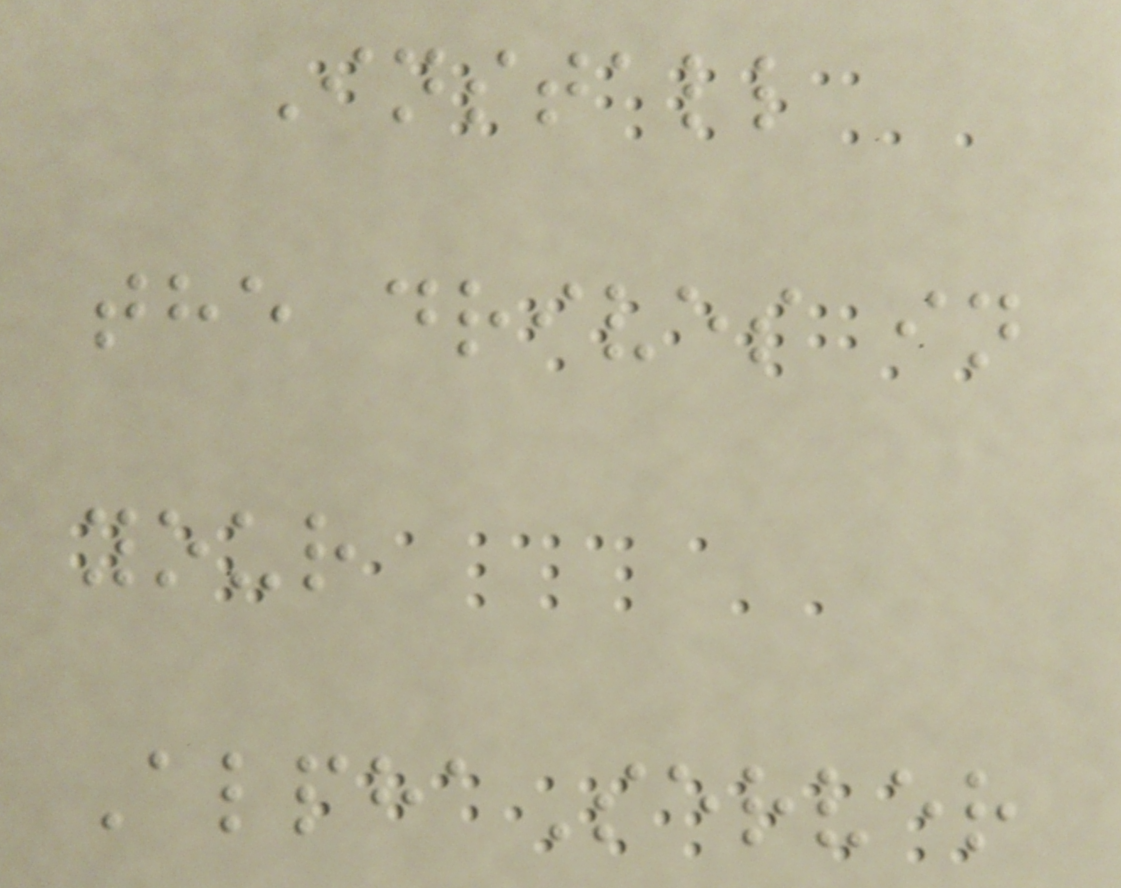Install
the drives in
your
AlphaServer
